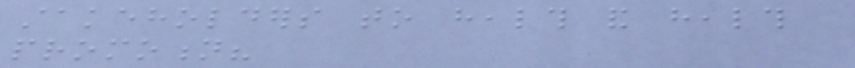stakeholders to health and health
promotion?
